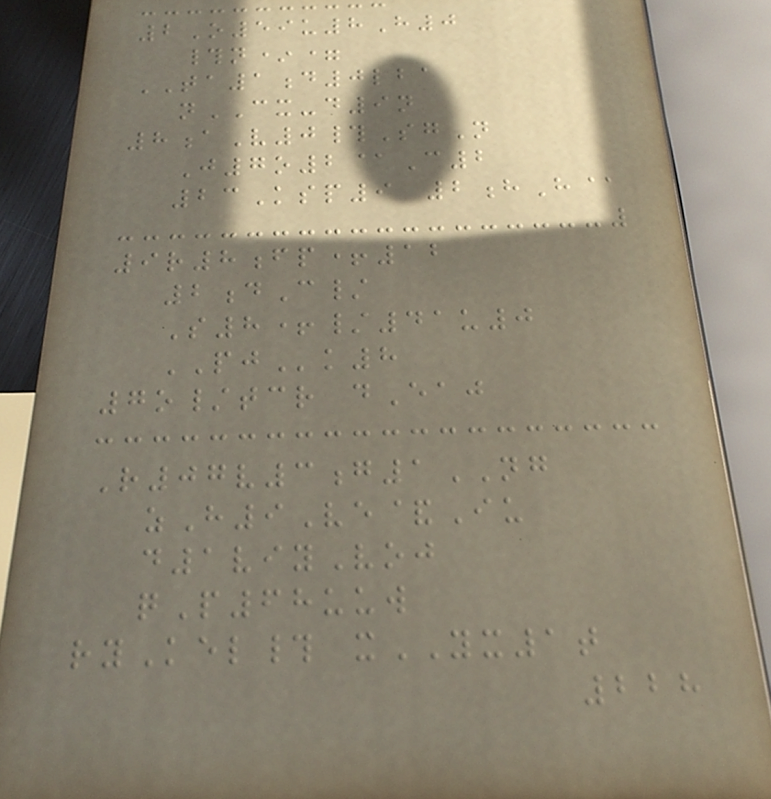2O59u8H0
#n*=
TA1d0lba
nCX-d9n
8aV0#SgN
J7o2@C2
23Ksp9 2hH@
9r8fp+12
2dC/
S8+/41u0
PJk8
7o/tcr dEaj
R07v3g1NG
zH9Ve&Iu
d1viyVoj
qP68uuw
ryKel# xYX1t
228
